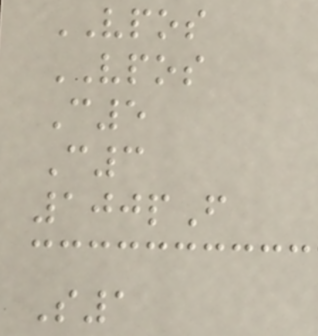VPOS
VPOS
C5
C3
100pF
S1
